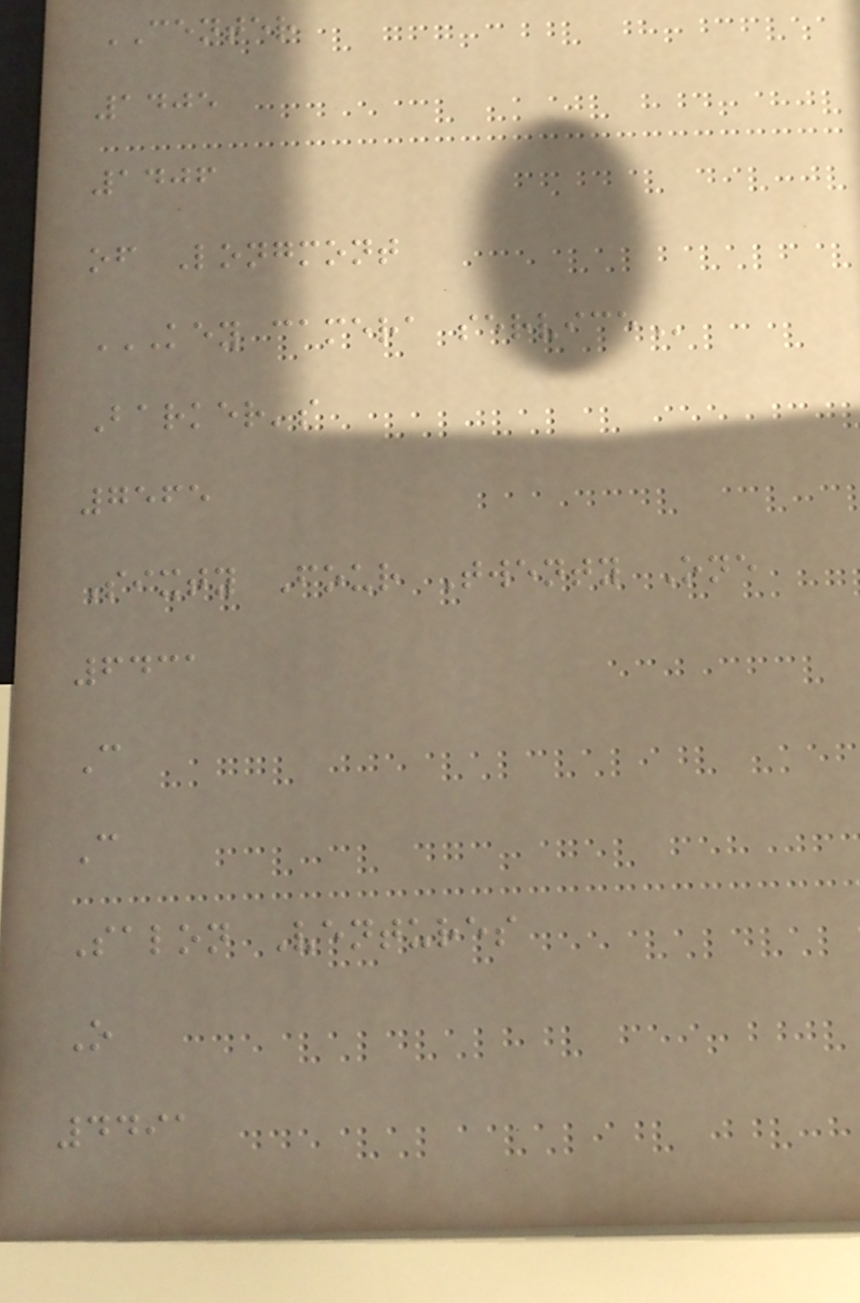CENTER
1405
1406
of Longmont
KEY CAMERA SERVICE
Barker's
7565
Sixty Four Twenty One
6431
C
C
Salon Ventures
O
4491
